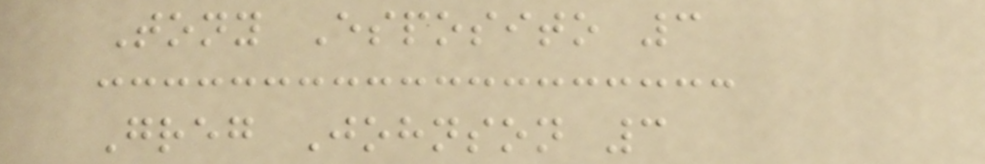Tony Esposito 3
Greg Johnson 3
